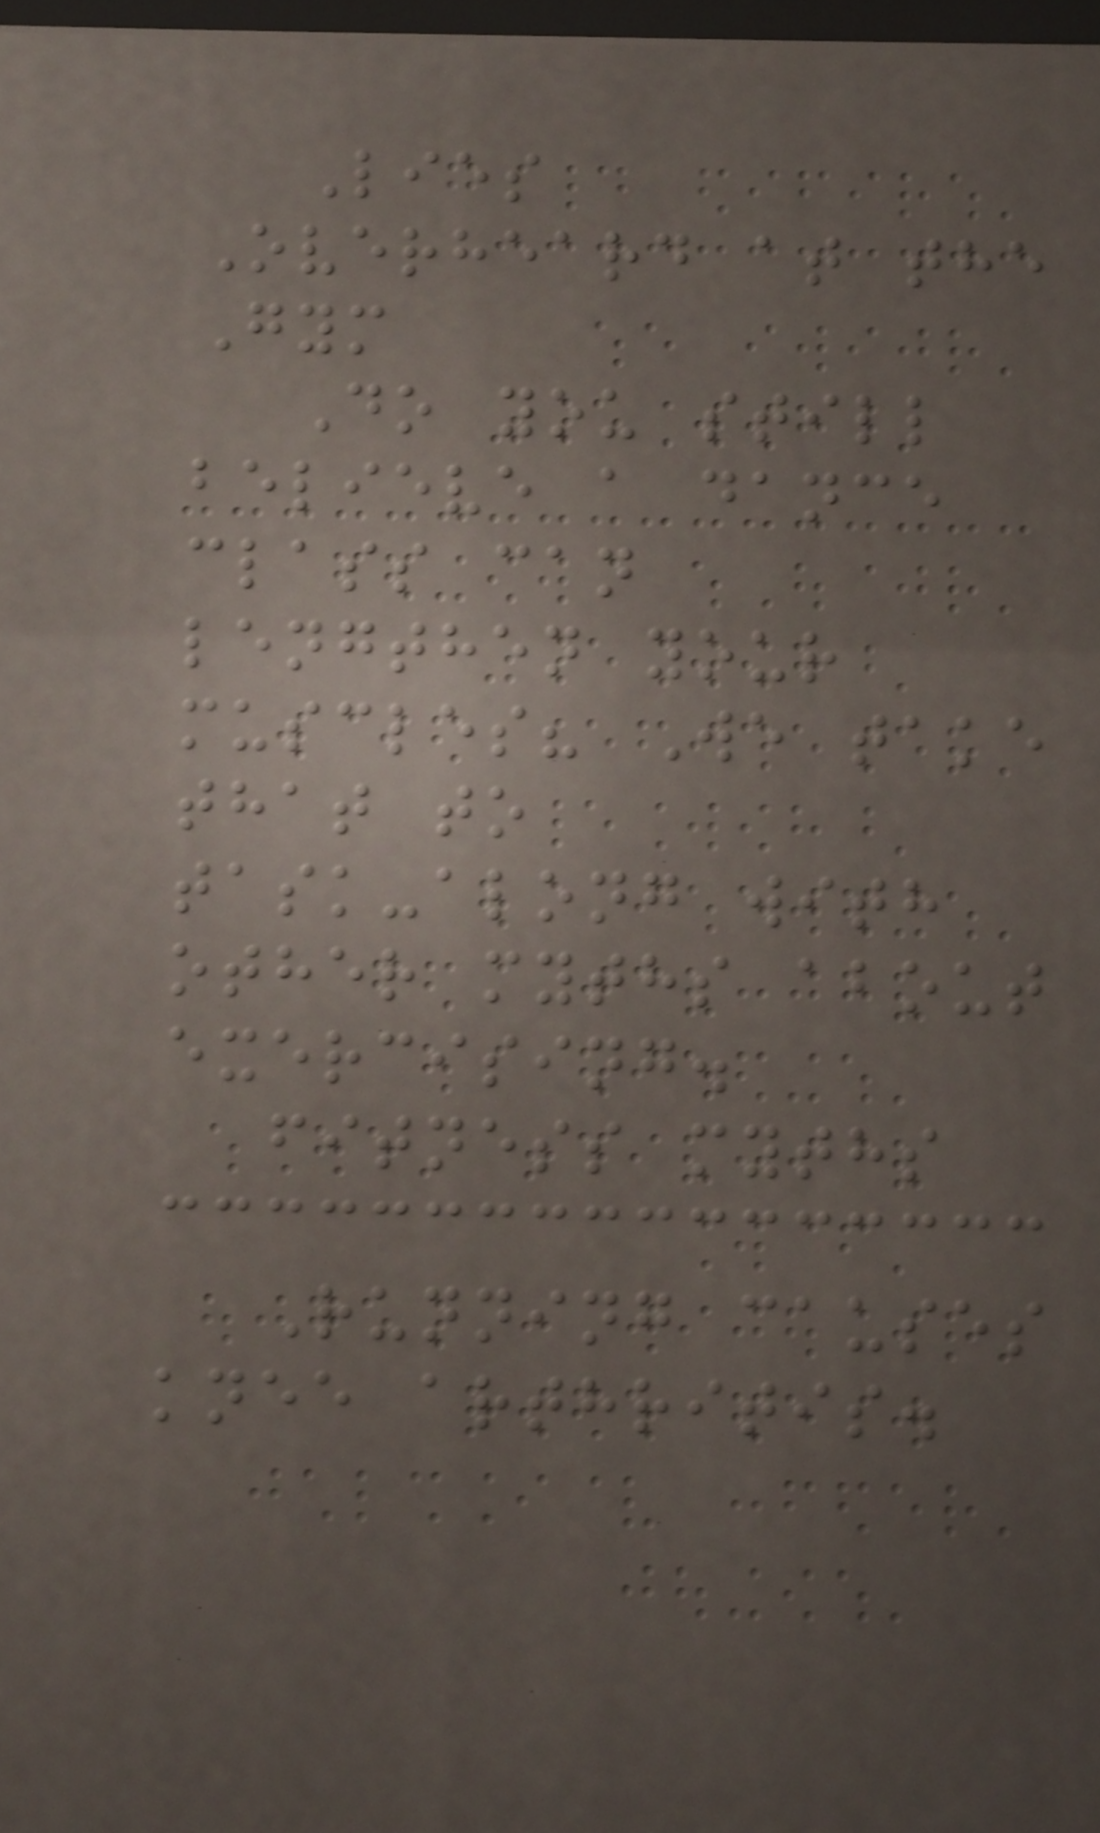Lies
Overheard at the
Gym
Do you still
believe a dance
class can
lengthen your
muscles? We take
that to
task-along with
other myths about
exercising.
fitness myths
Running causes
knee arthritis.
